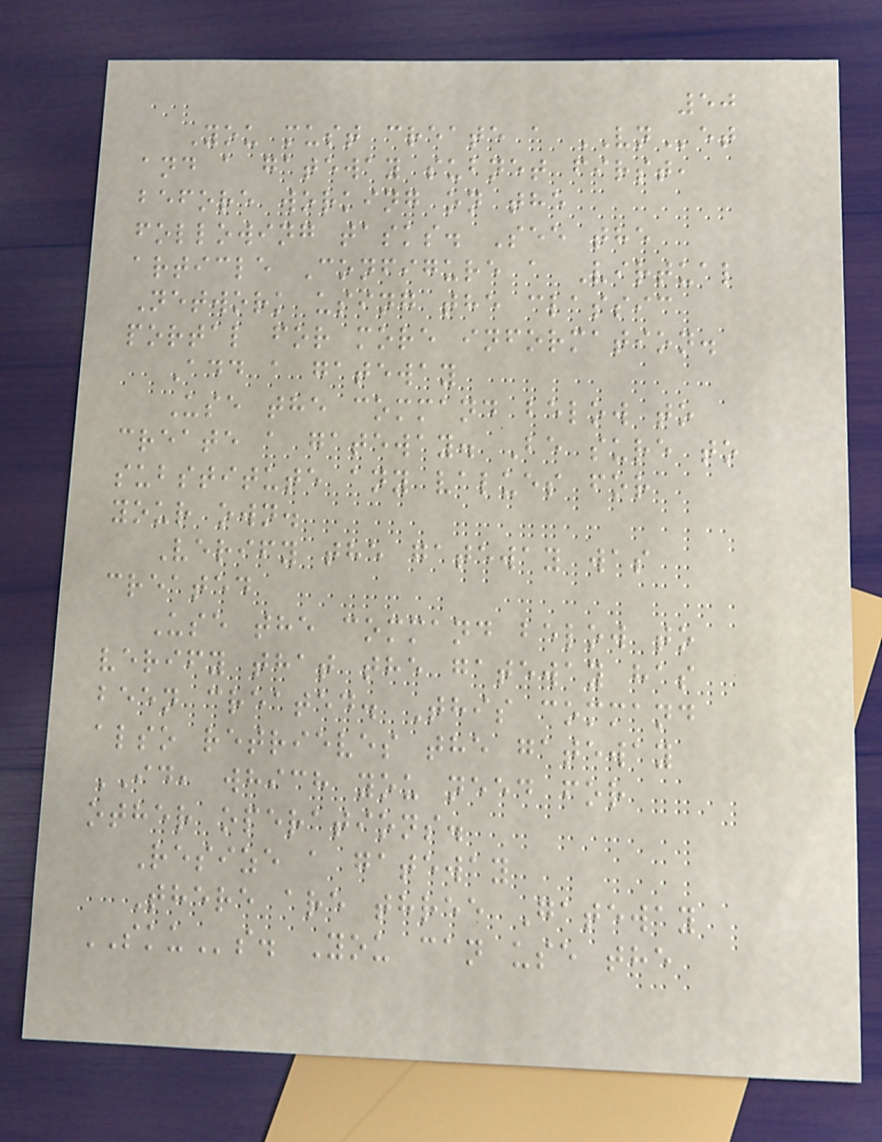50
You must create a VNet
and a gateway subnet first,
before working on the
following tasks. See the
article Configure a Virtual
Network using the classic
portal for more information.
Add a gateway
Use the command below to
create a gateway. Be sure to
substitute any values for
your own.
Verify the gateway was
created
Use the command below to
verify that the gateway has
been created. This command
also retrieves the gateway
ID, which you need for
other operations.
Resize a gateway
There are three Gateway
SKUs. You can use the
